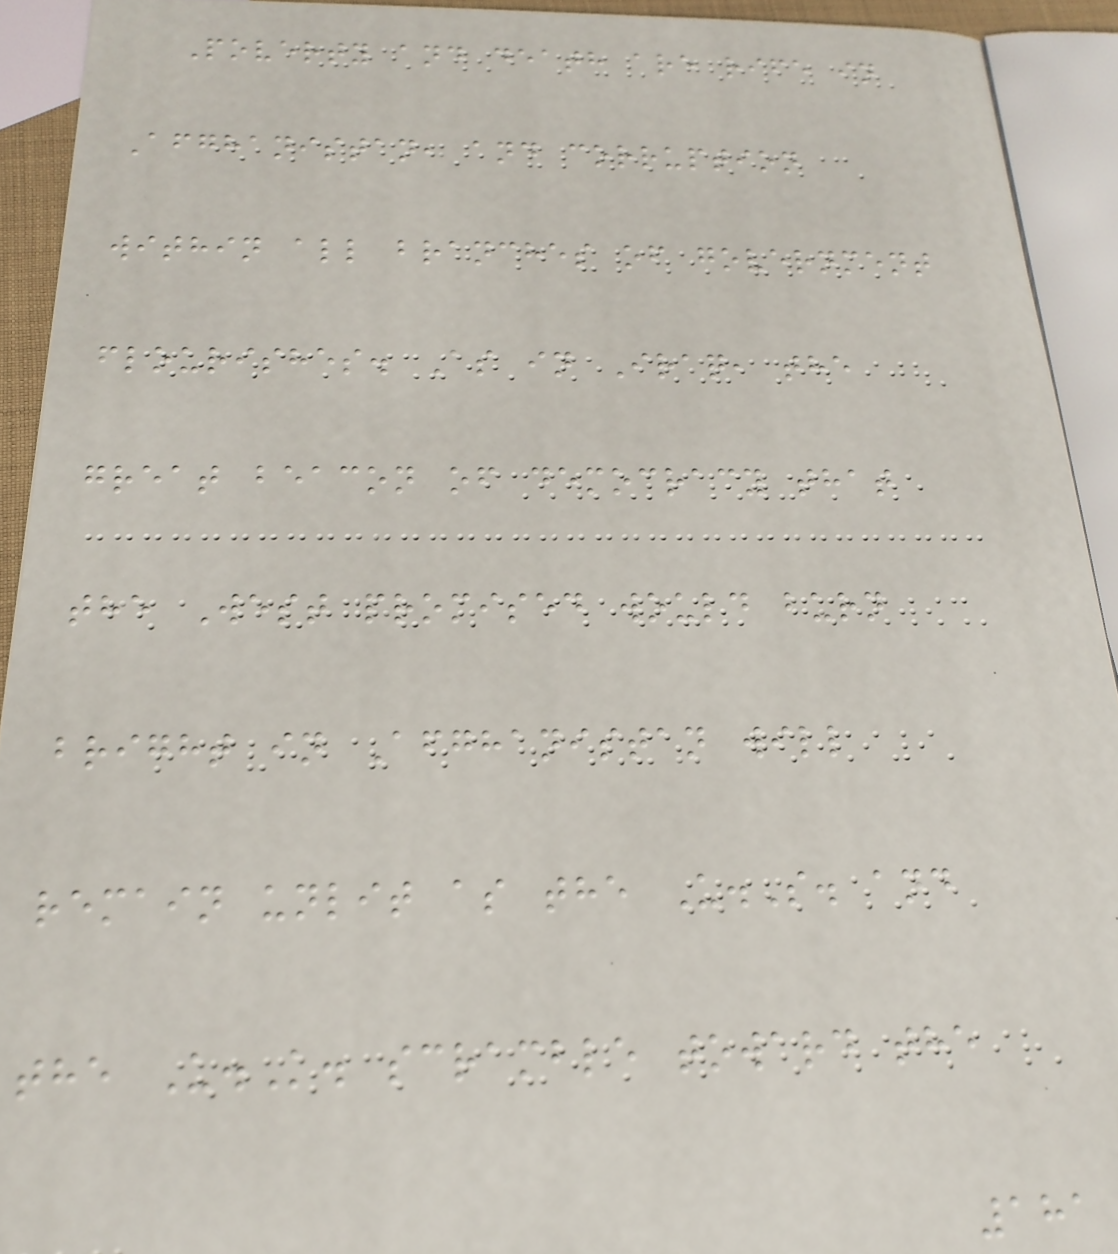Poverty and death are rife in
Afghanistan, and corruption
within all branches of government
flourishes. As in Iraq, the
great beacon of democracy that
the West promised would burn
bright in Afghanistan will
remain unlit as the U.S. and
the U.K. scramble toward the
181
